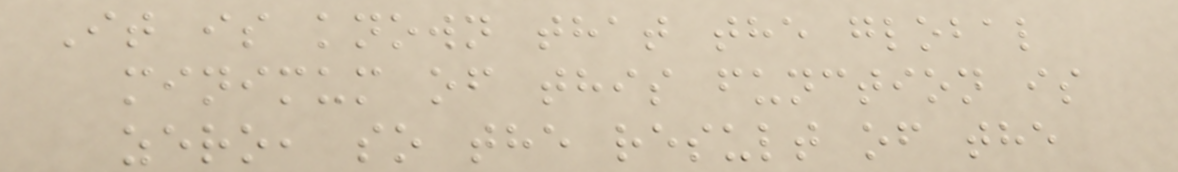It is known that the global
minimum of this function is
zero, so the result of the
